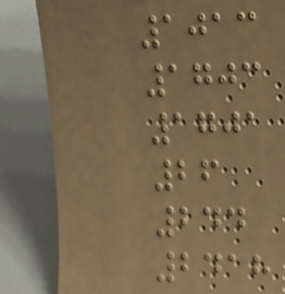1013
1703
1701
26
244
2418
